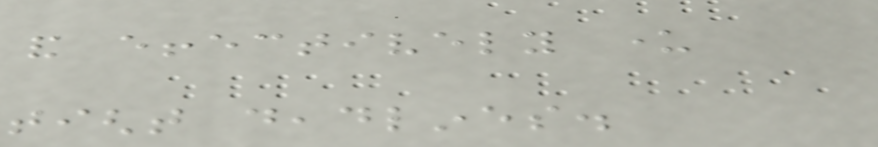and effectively under
tight deadlines.
